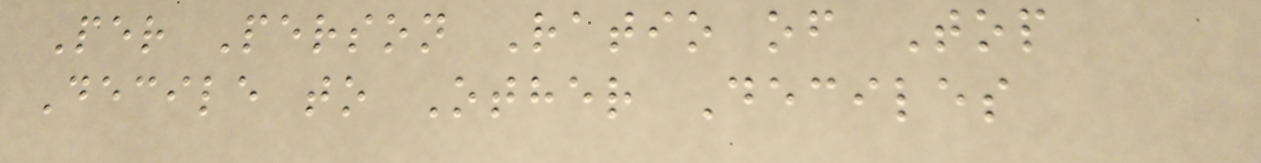Per Person Ratio of Top
Decile to Other Deciles
